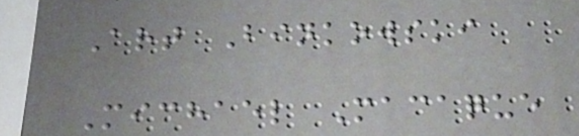Art Binkowski
Michael Macaque
